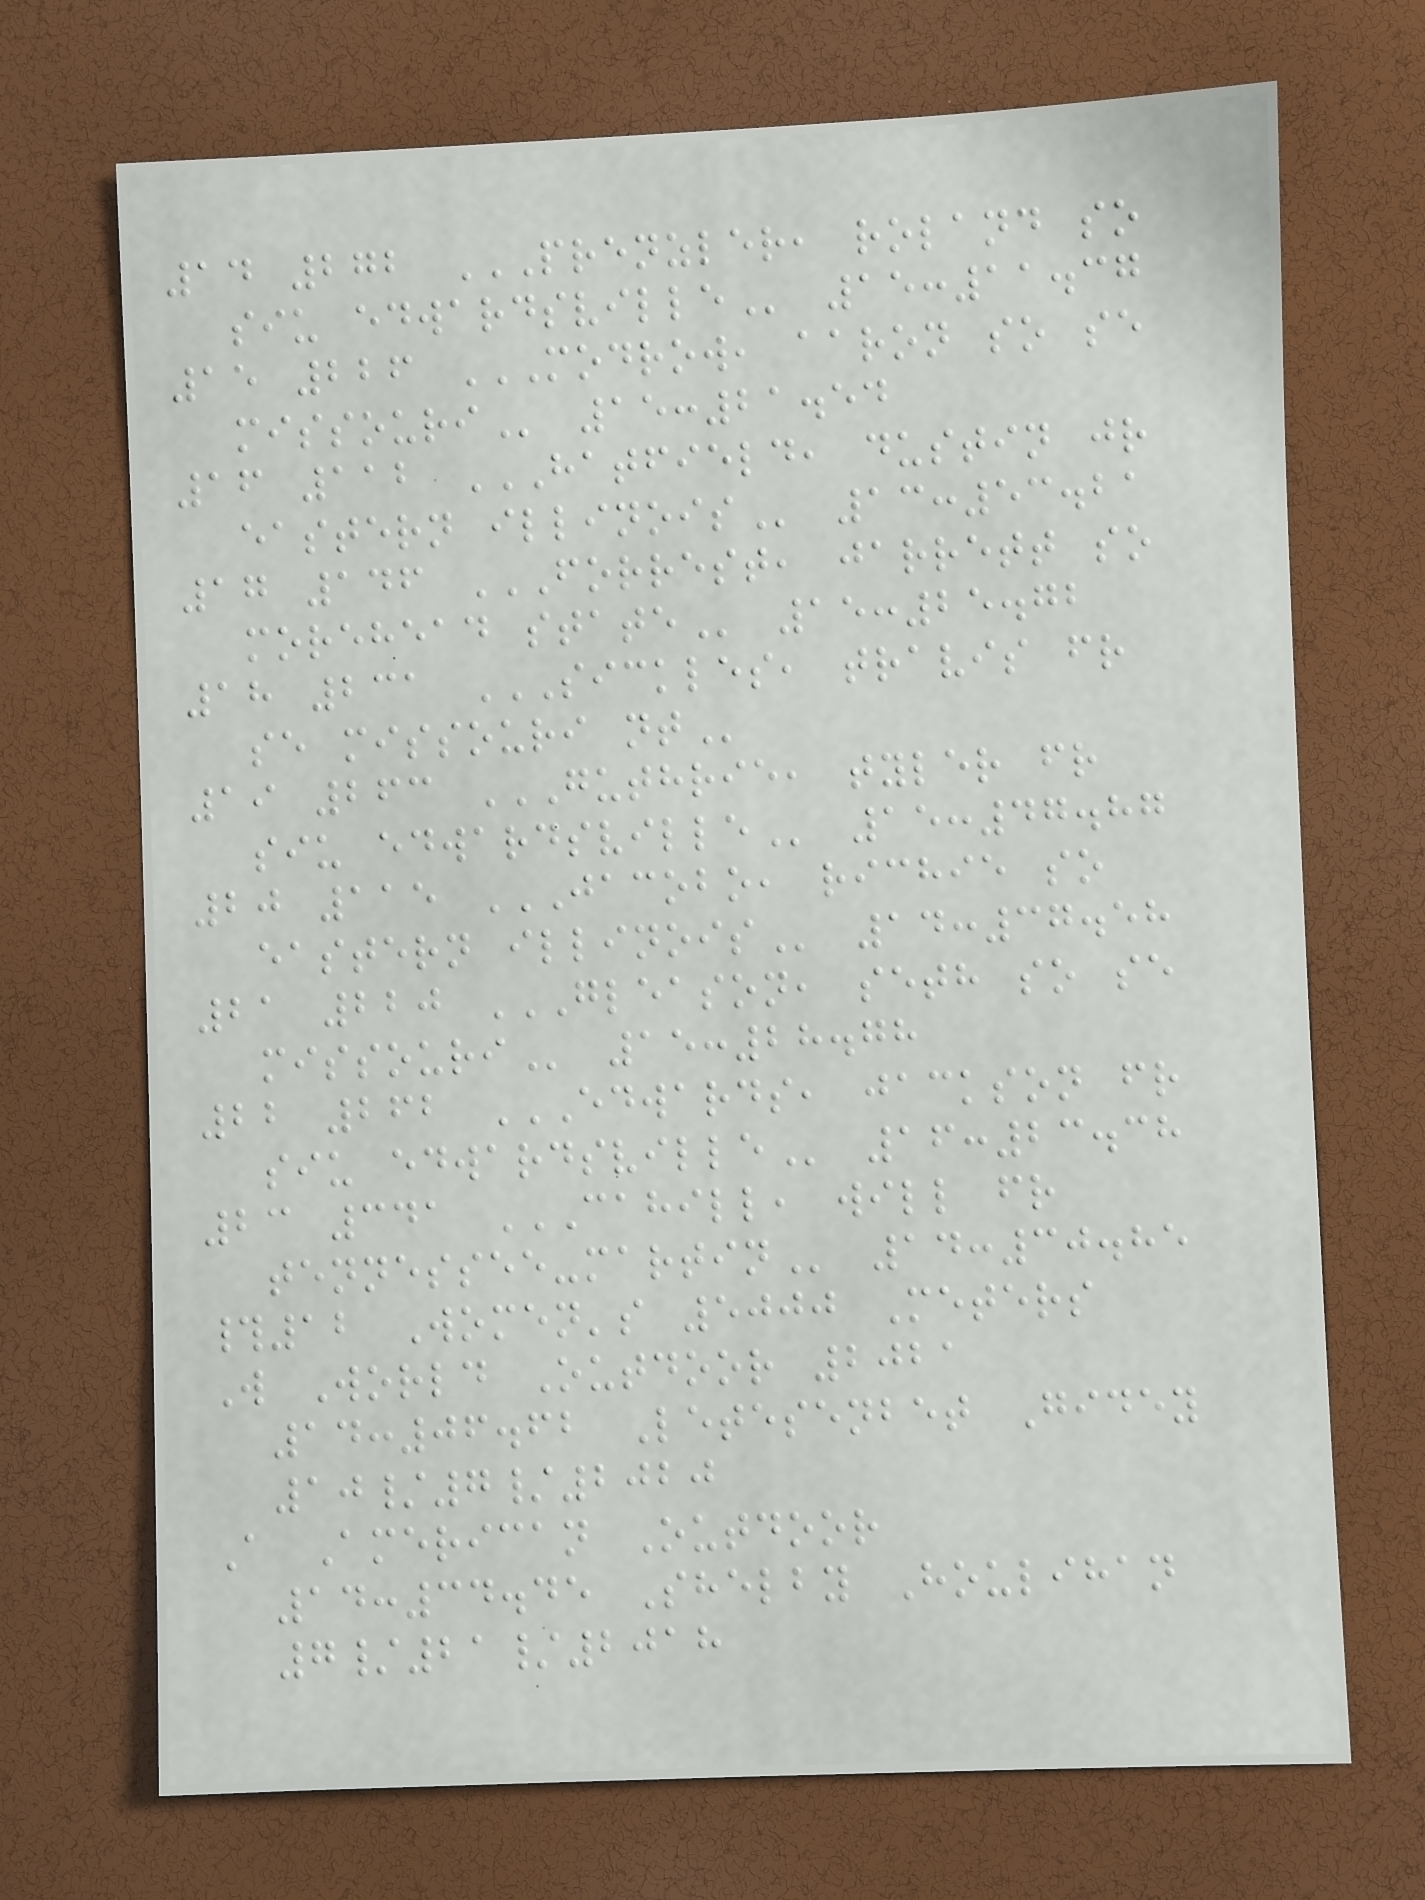14 272 PRENZLER, ROLAND SO
SIU EDWARDSVILLE 15:11.37
15 226 MODROW, AARON SO SE
MISSOURI 15:21.54
16 112 HATFIELD, DUSTIN JR
EASTERN ILLINOIS 13:53.21
17 146 FORREST, JARRETT SO
MOREHEAD STATE 15:25.72
18 231 SICKLES, TRAVIS FR
SE MISSOURI NT
19 263 GUTHRIE, TYLER FR
SIU EDWARDSVILLE 15:47.87
20 115 JACOBO, RICHIE SO
EASTERN ILLINOIS 14:37.58
21 220 GLEASON, SETH SO SE
MISSOURI 15:28.78
22 262 EDWARDS, JACKSON FR
SIU EDWARDSVILLE 16:23.38
23 341 CAHILL, WILL FR
TENNESSEE-MARTIN 14:30.85
#12 Women's 5000 Meters
W World Outdoor 2021
14:06.62 Letesenbet Gidey
10/7/2020
A American Outdoor
14:34.45 Shelby Houlihan
7/21/2018
